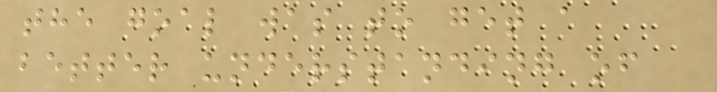the goal was to get a
better understanding of
